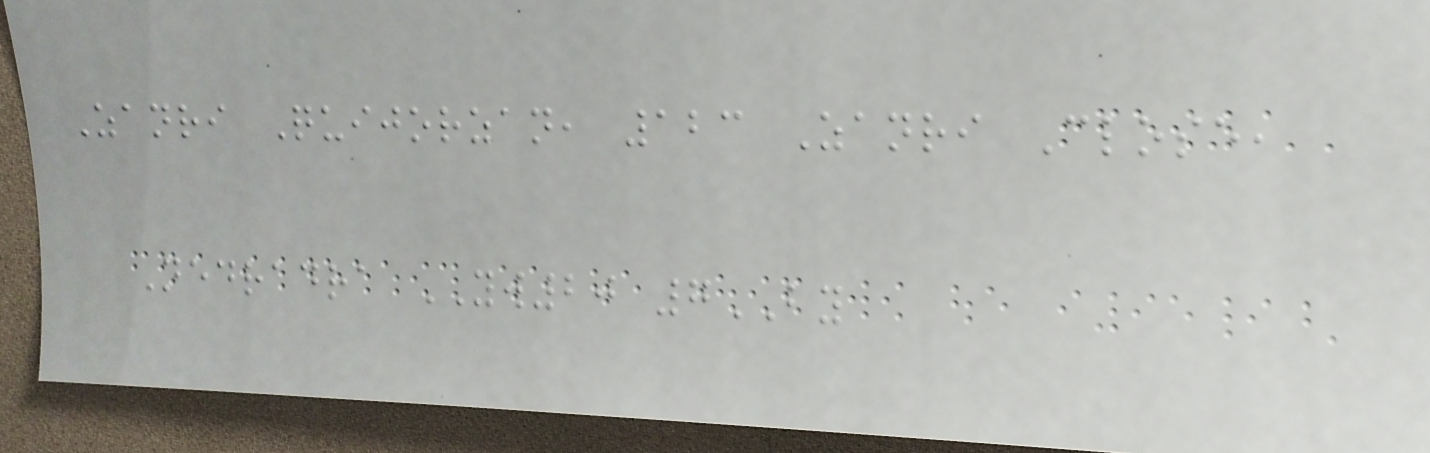Zanri Quijorzan, 123 Zanri Close,
Nedradra YW20 7BY
